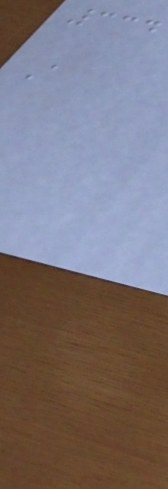334
A
